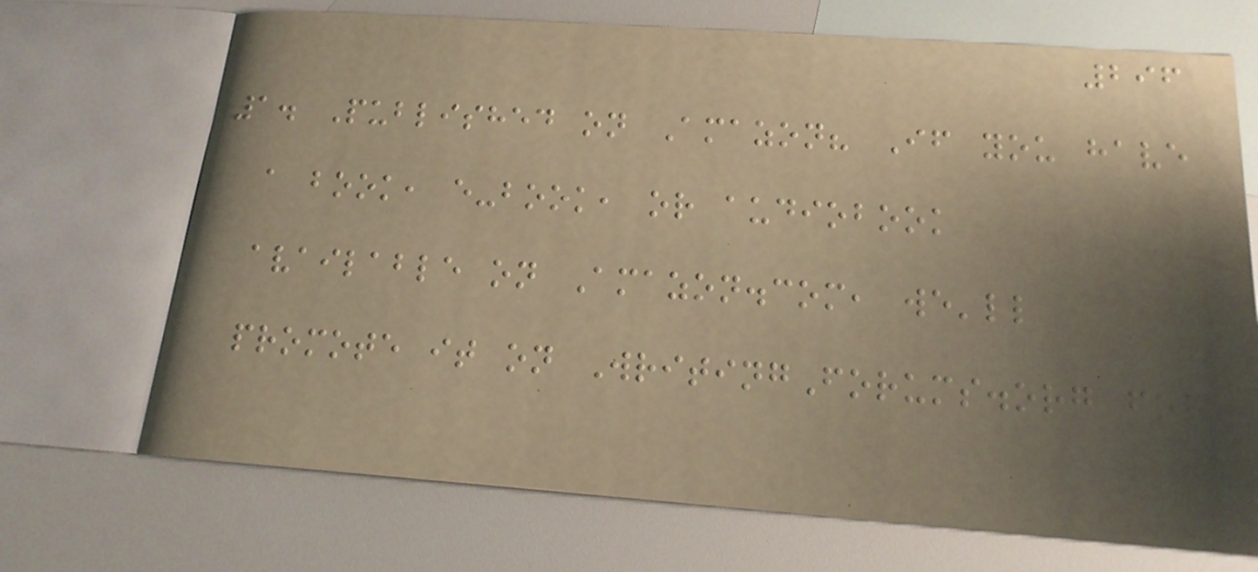296
1. Published on Amazon? If you have
a book, e-book, or audiobook
available on Amazon.com, we'll
promote it on WritingForums.org for
